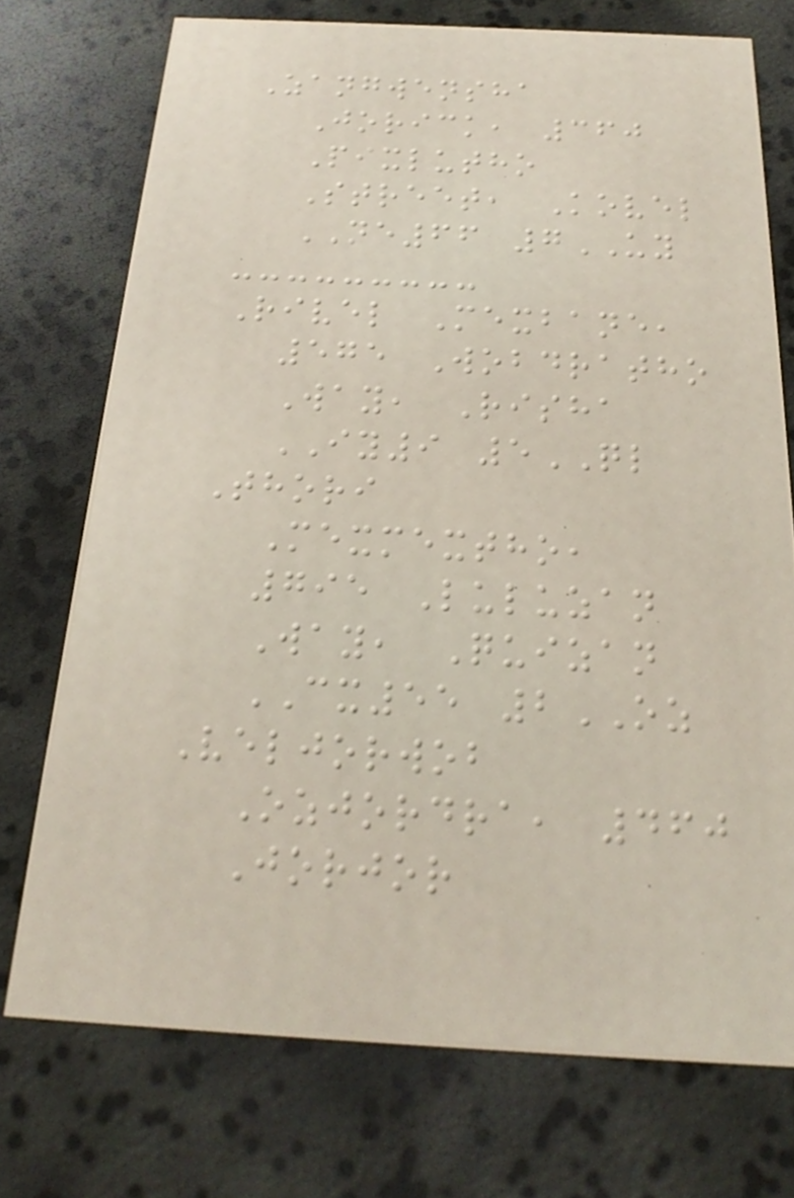Zangwensha
Jorick, 360
Pixlutho
Street, Kovel
NE66 7UY
Rivel Mexbane,
575 Wobdratho
Way, Risha
IY9 5QL
Thori
Mexmextho,
795 Luluzan
Way, Quizan
CX55 2OZ
Veljorwob
Ozjordra, 460
Jorjor
